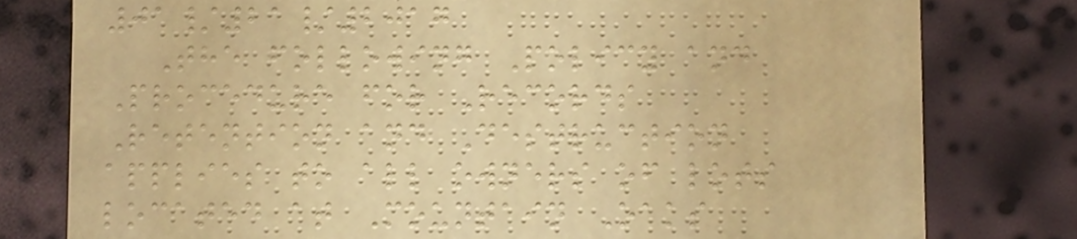01/21/2017
The following Policy and
Procedure for Records
Retention and Destruction
applies to all owners of lots
located at Mountain Oaks
